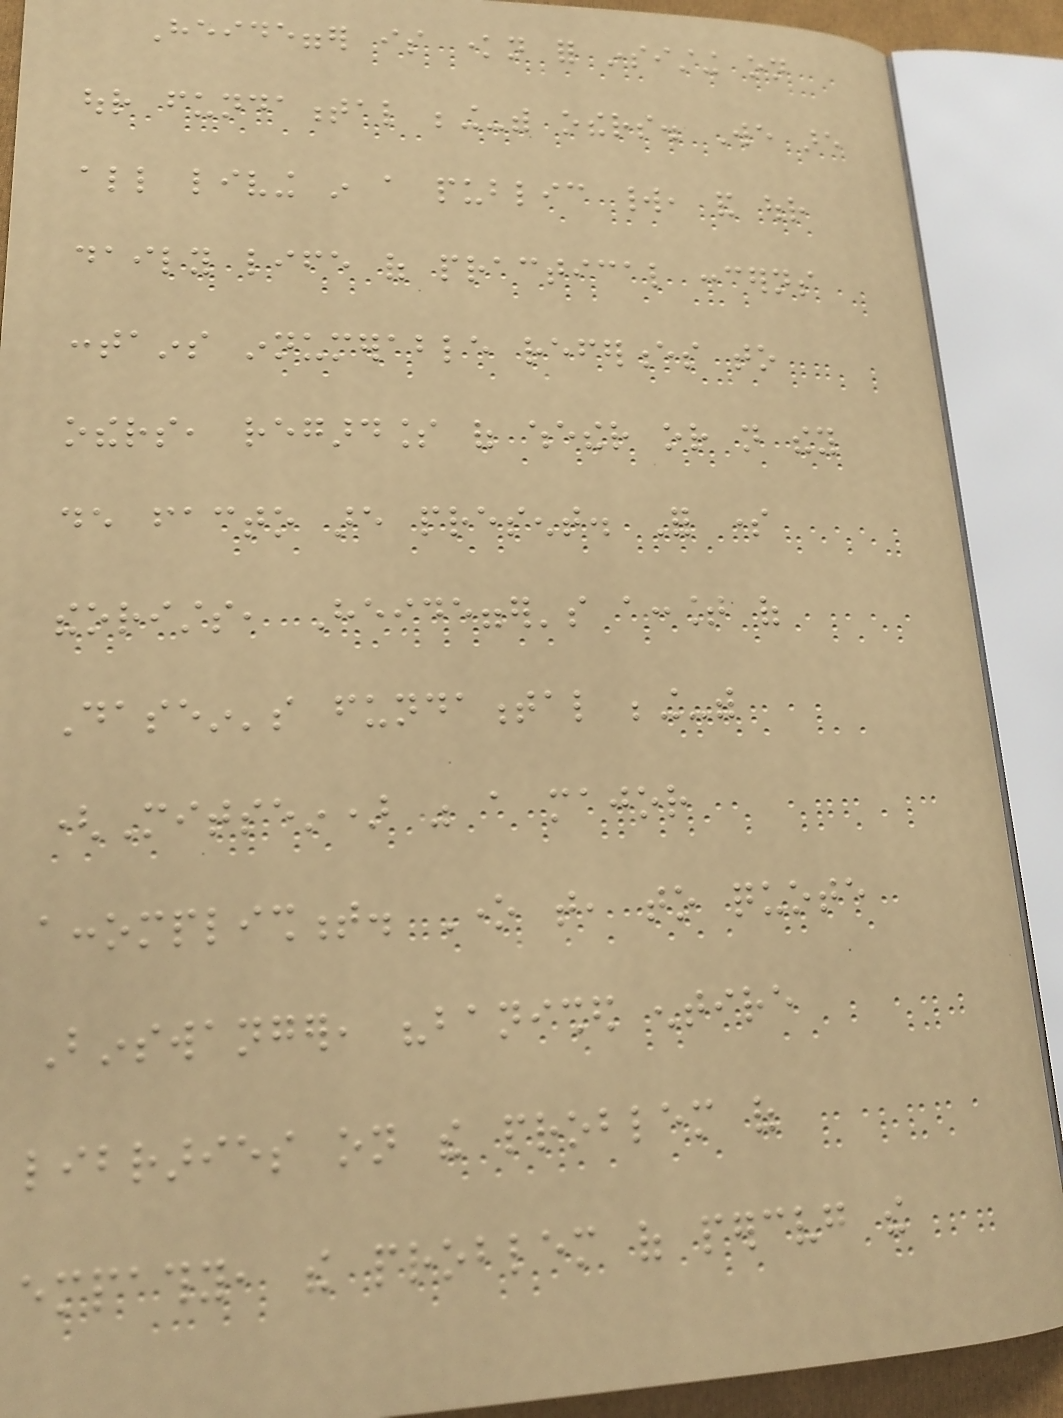Heidegger is known for insisting on
our fundamental being-with others. We are
all living in a public world, and our
daily life of practical concerns
contains innumerable references to
others, regardless of whether or not they
de facto are present. For some
theorists, Heidegger's account of
Dasein's fundamental being-with
(Mitsein) was a major
accomplishment. One that, to quote
Binswanger, "banished entire
libraries on the problem of
empathy, the problem of perceiving the
